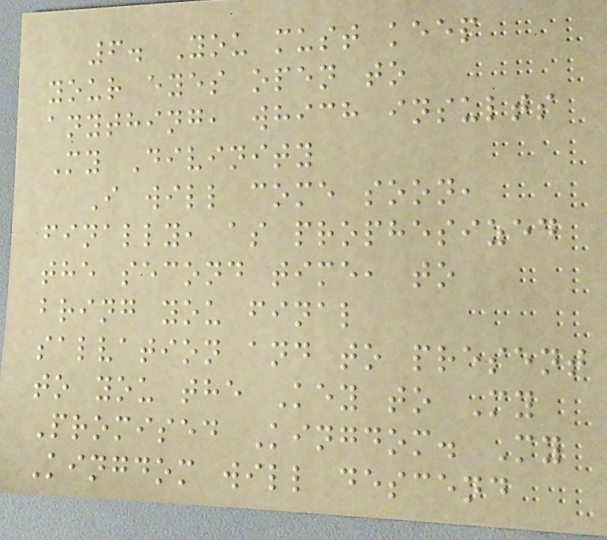6. You must keep
your eyes open to
anything, which insults
My Divinity
I will come soon,
finally, as prophesized
the second time, to
bring you final
salvation and to present
to you the Key to My
Promised Kingdom. My
Kingdom will descend
